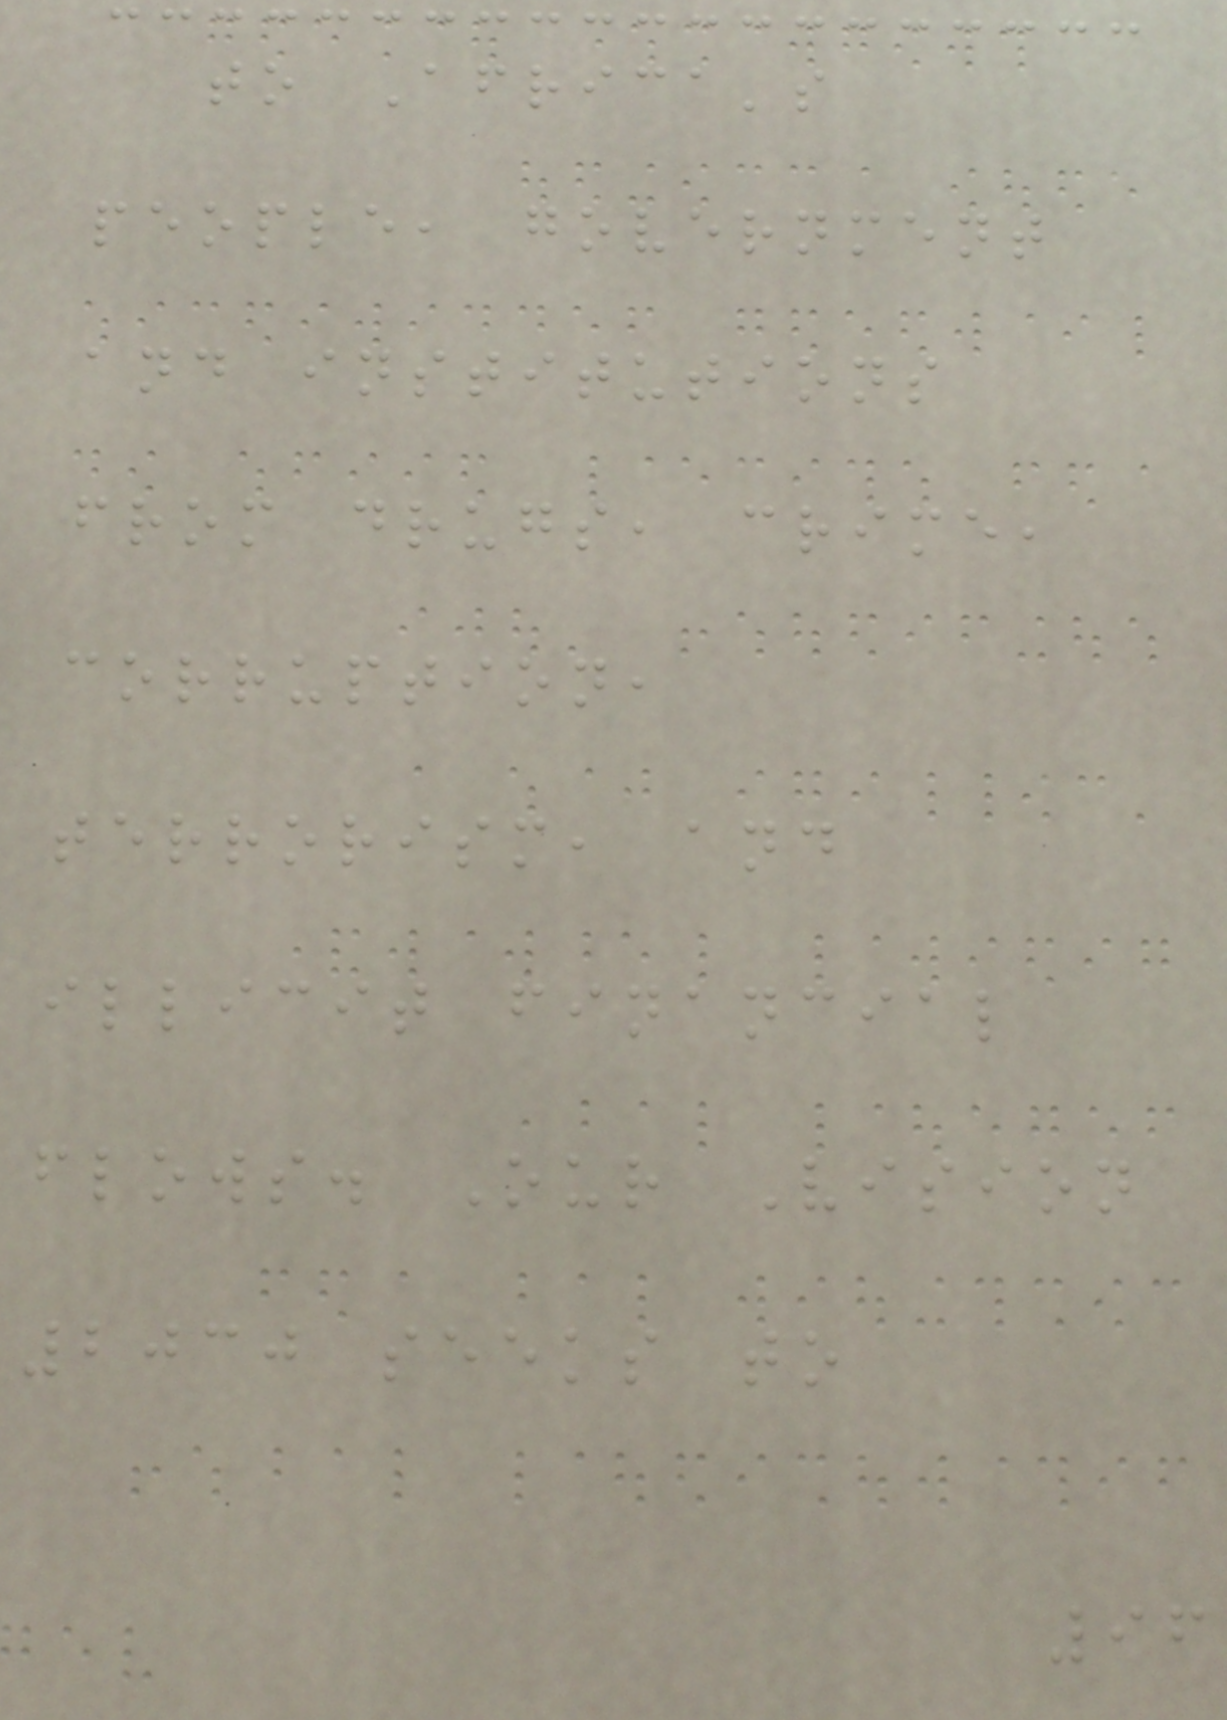to Africa's
people, government
and institutions
from drugs, crime,
corruption,
terrorism, and
illicit financial
flows. Our Vision
2030 seeks to
96
